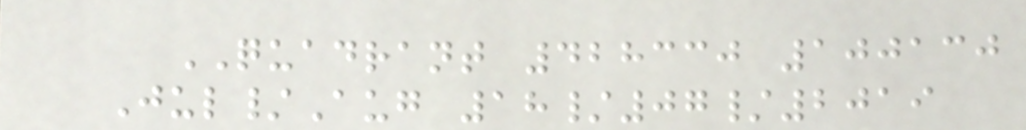QUADRANT 428330 100130
Jul/Aug 18/07/2019
